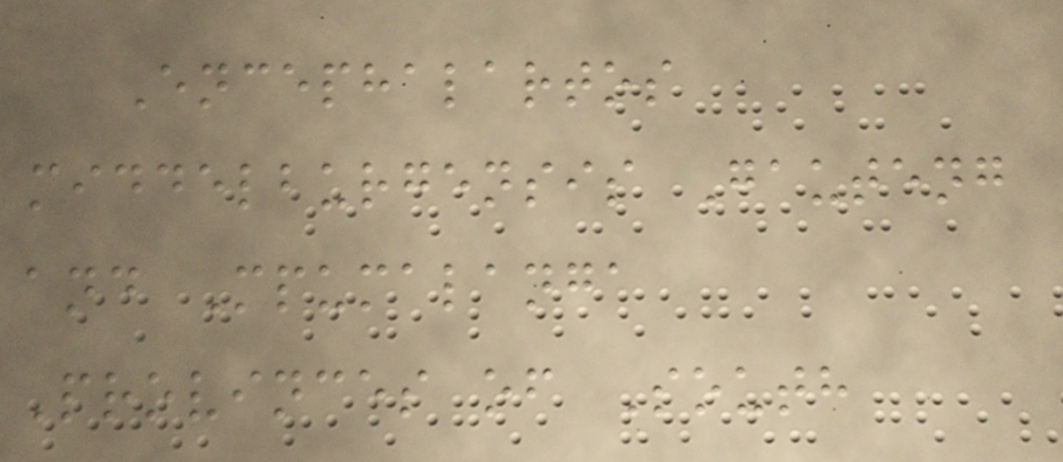Encephalartos
middelburgensis Gauteng
and Mpumalanga
Provinces of South
